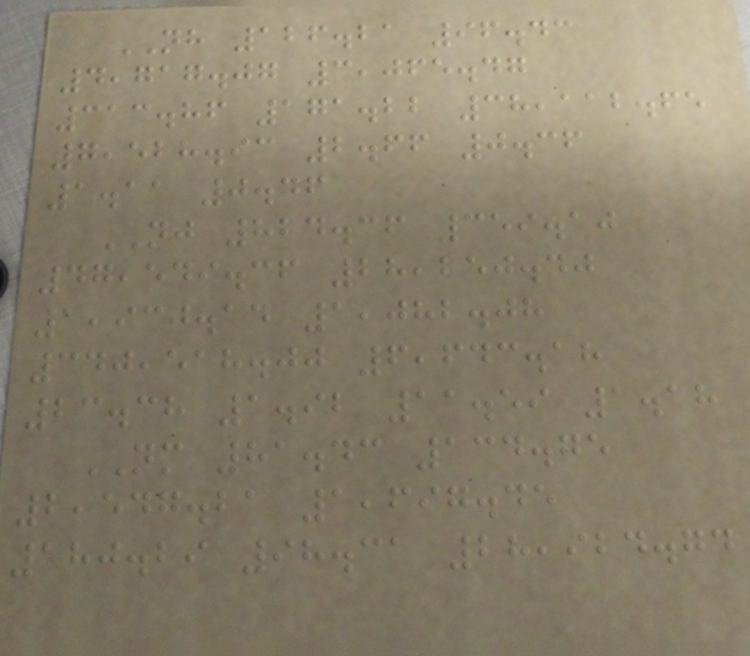NH 126.21 96.43
4,717.07 3,065.47
313.86 171.22 38,112.65
7,528.93 2.66 0.36
1.11 0.46
NJ 824.36 359.10
47,549.36 28,250.40
1,930.14 1,082.08
340,518.00 6,643.18
23.38 1.92 11.59 1.18
NM 81.43 134.75
2,547.21 1,697.45
180.29 98.31 28,924.74
